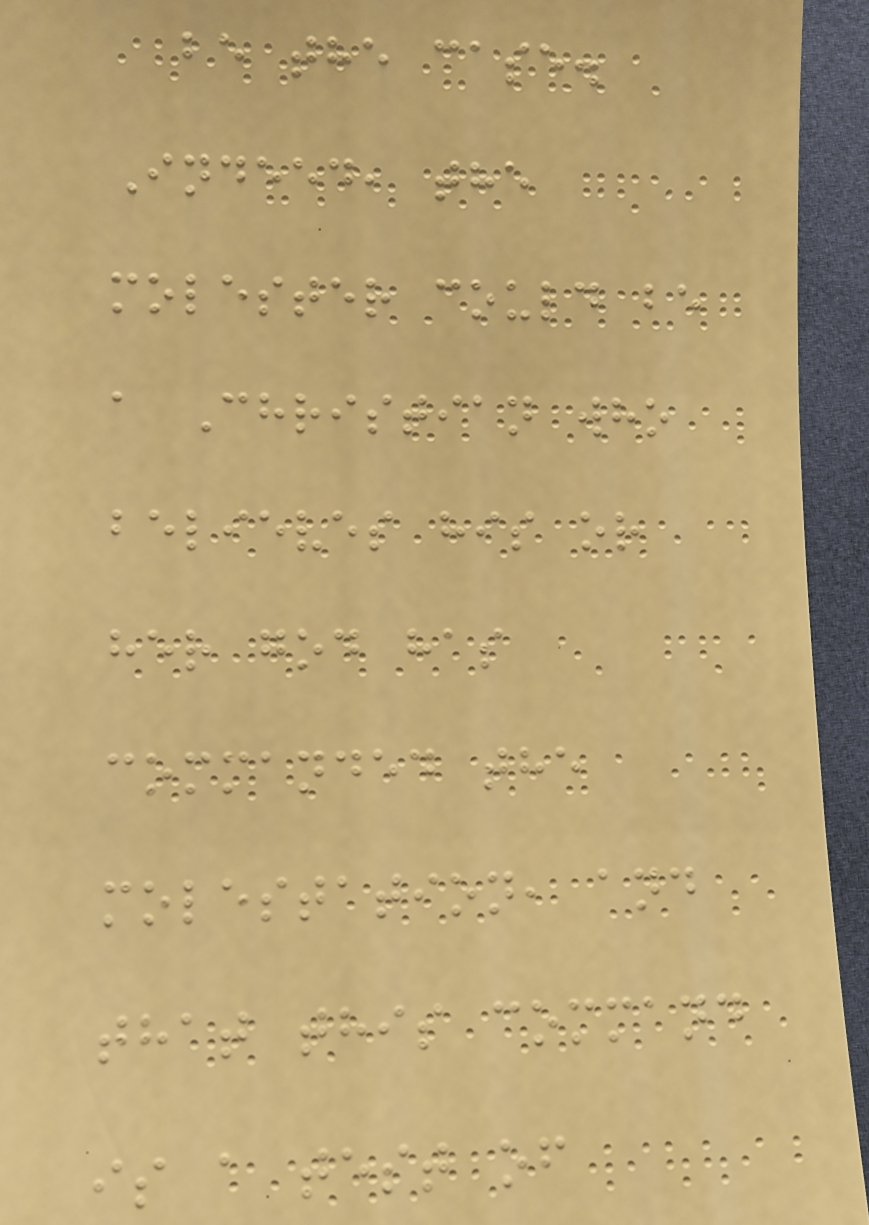be the case.
Indeed, the
molester could be
a Christian who
believes his or
her god has
commanded the
molestation, and
that this command
is a test of
